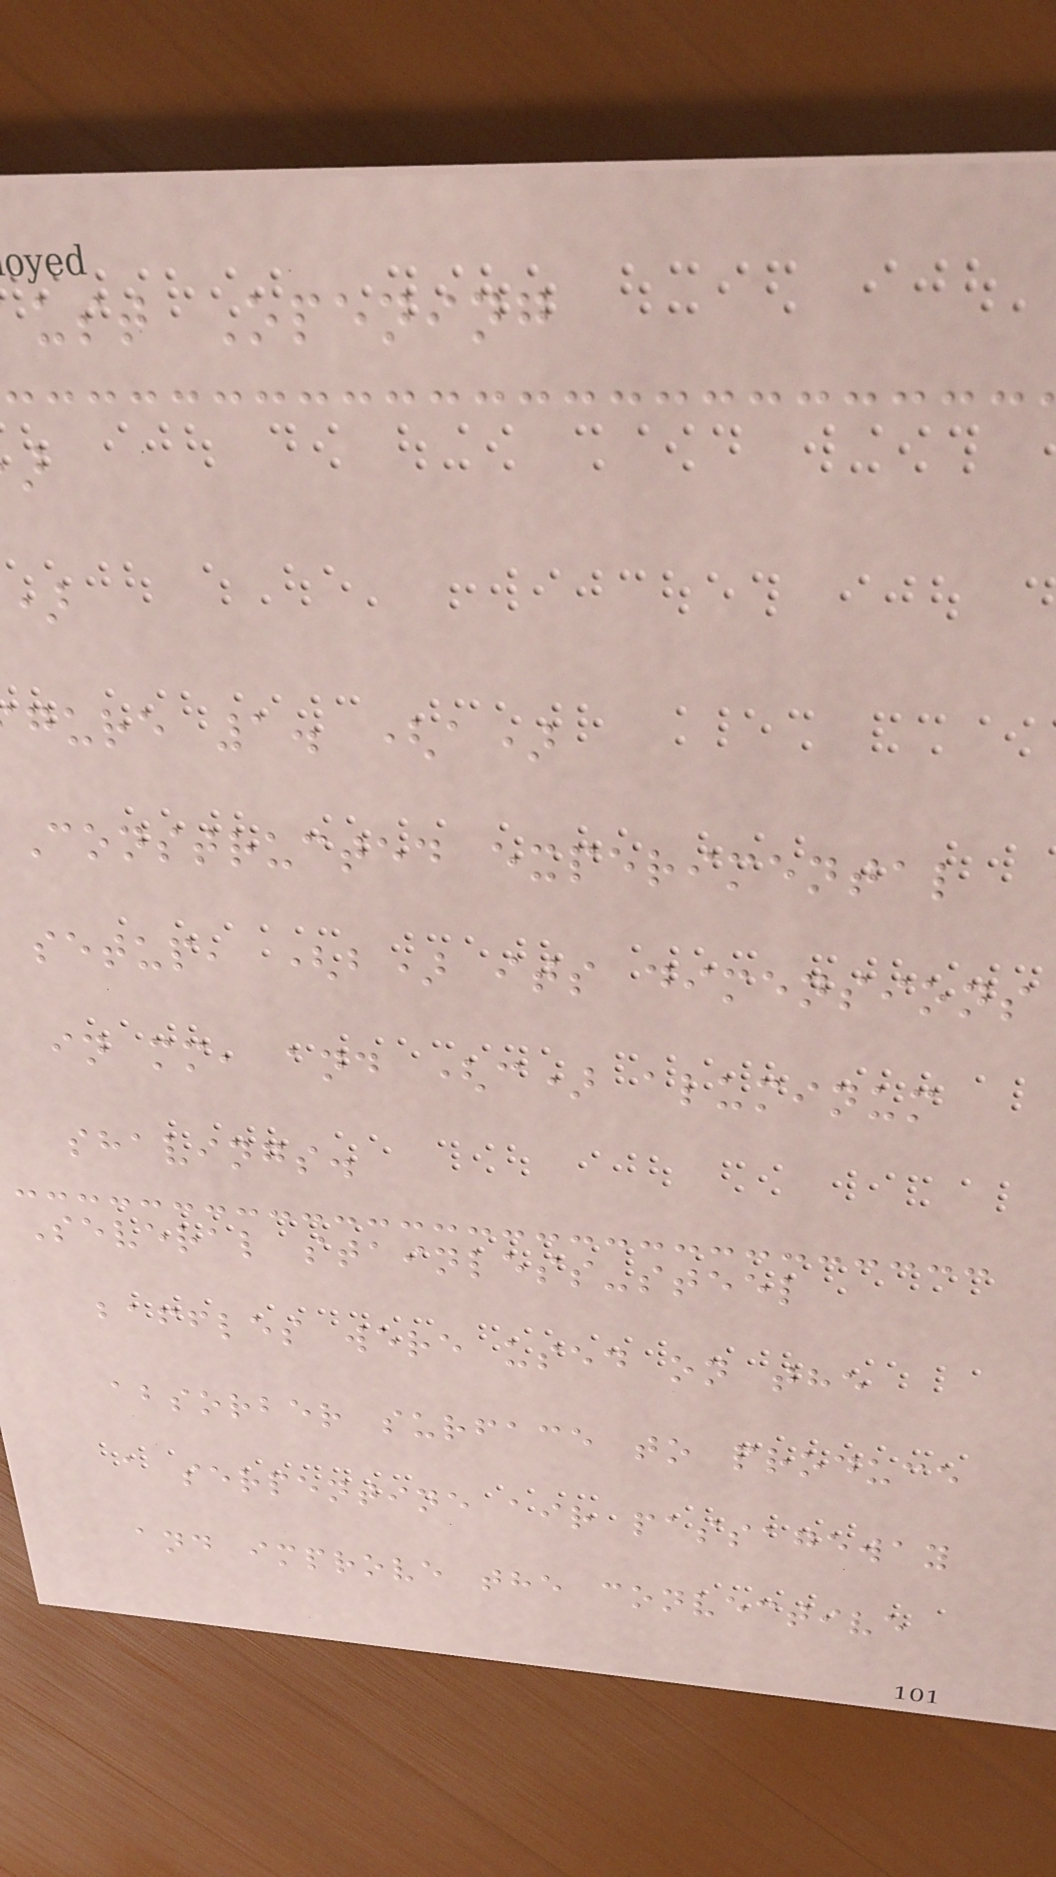ust Opening
gure 1. (a)
Constructed experimental
setup, (b) its dimensions
in mm, and (c) aluminum
shavings.
Several stainless-steel
baffles were used on the
absorber surface to produce
a serpentine air passageway
and improve the convective
